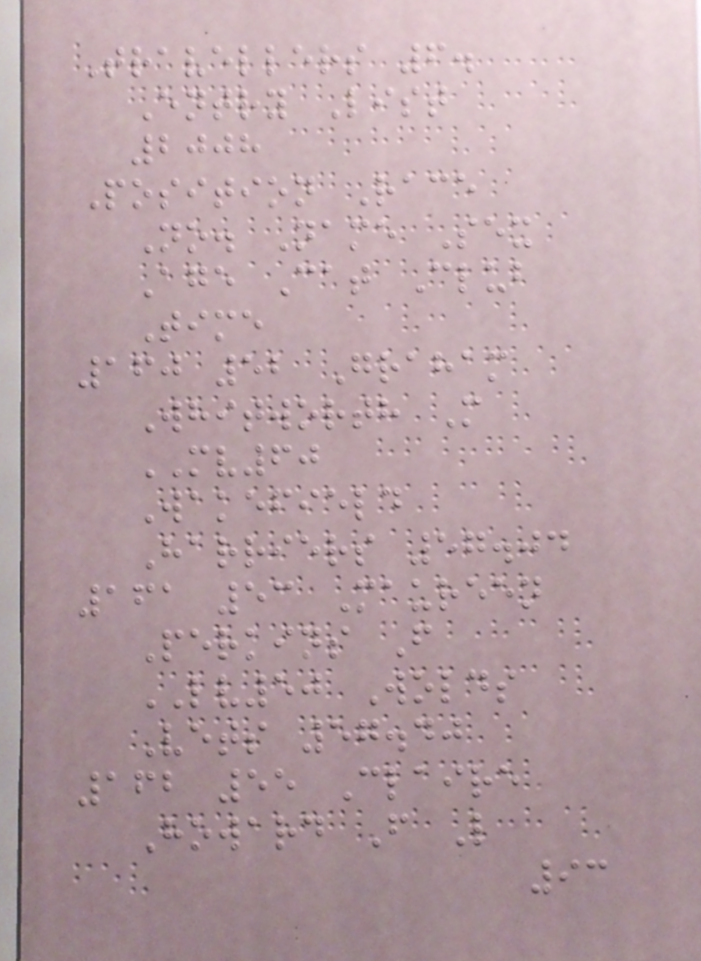Travellers 6.
Entry List
2008
Position Race
No. Name Sex
Age Cat Club
Time
160 52 Graham
Whitworth M
MV60
Wakefield
Harriers 57.04
161 53 Maureen
Perkins F
LV50 Wolds
Vets 57.40
162 55 Claire
Howard F L
93
